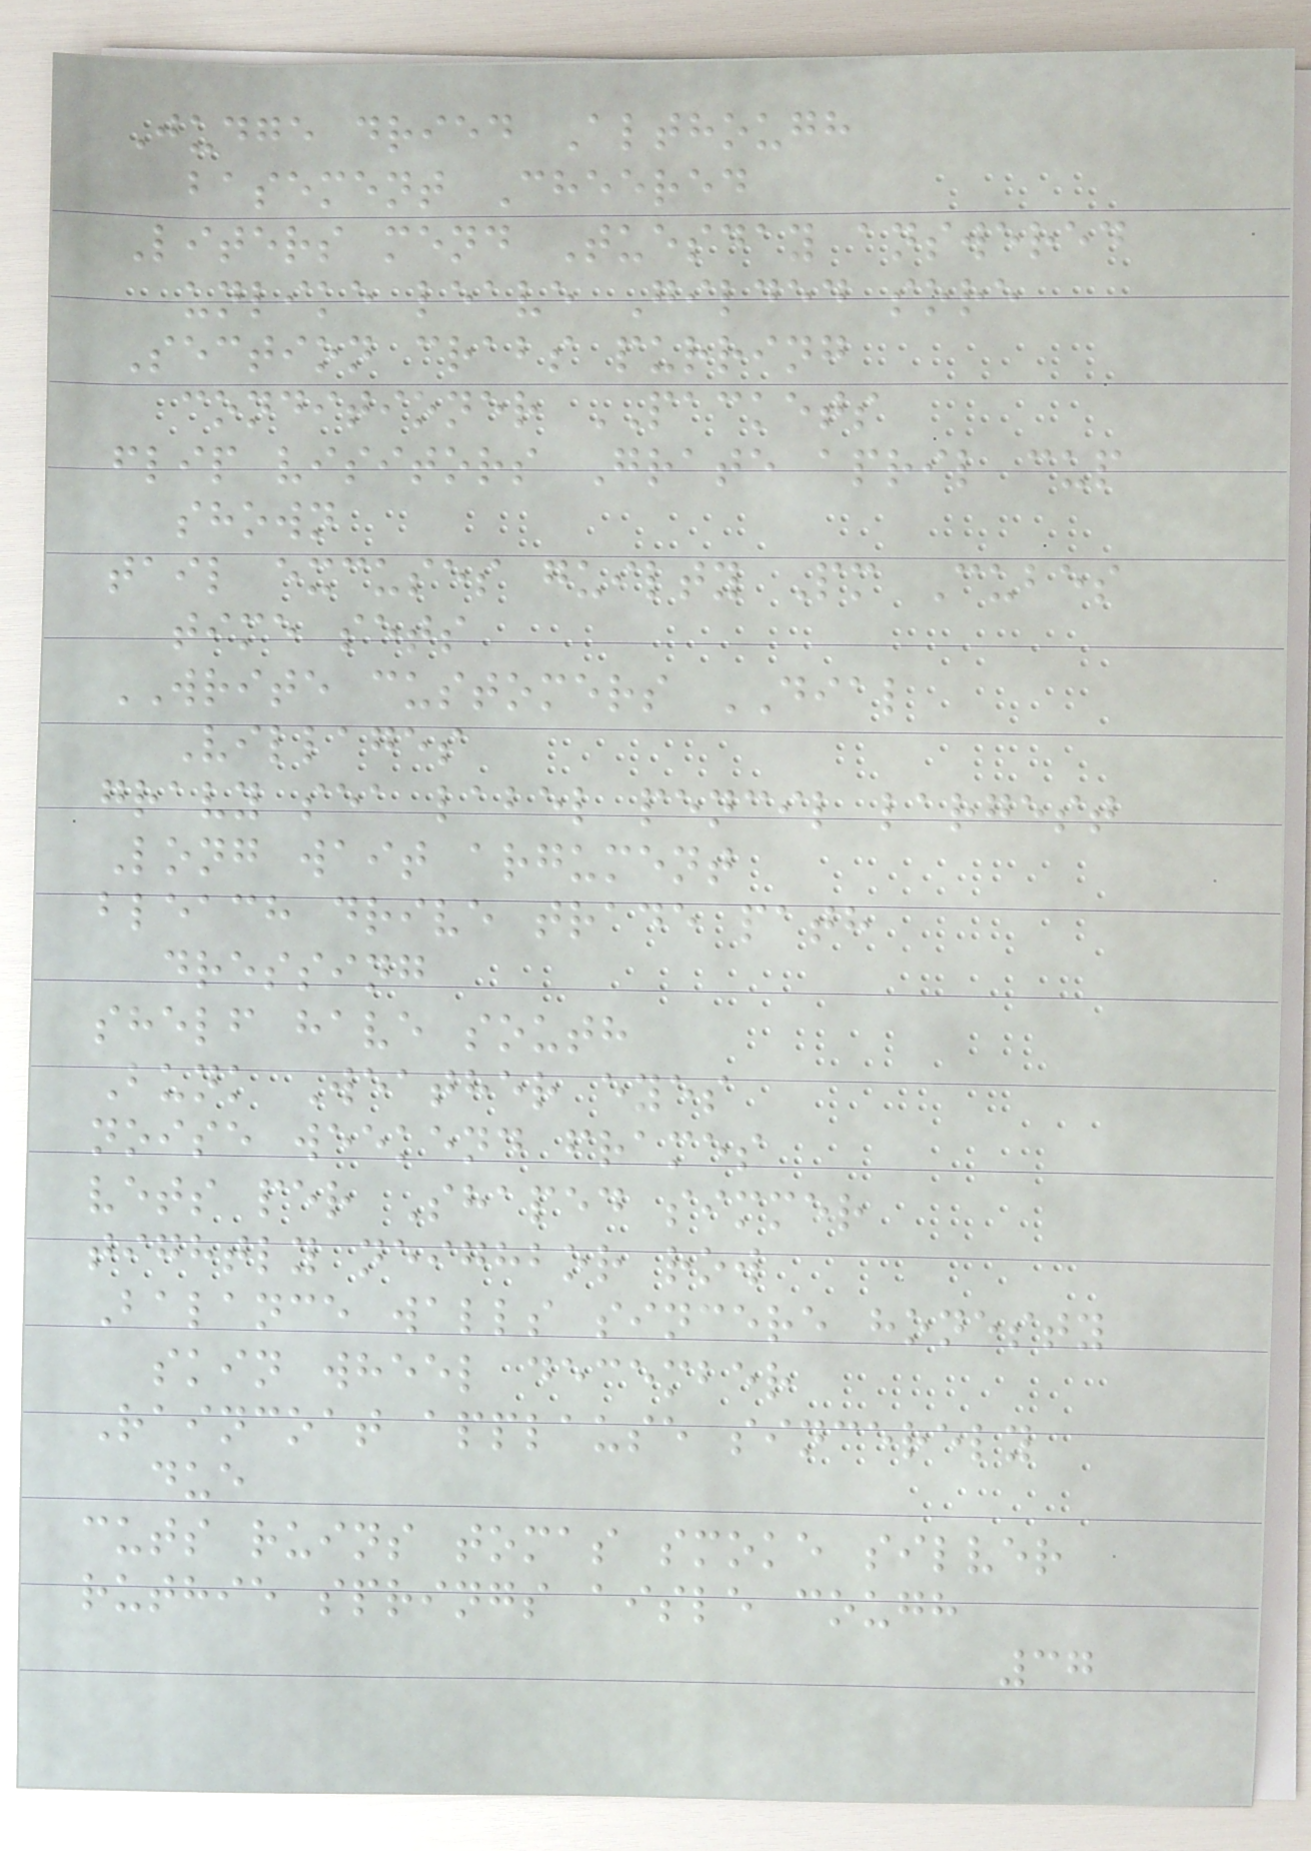Judge dried Although
basement Cheered
Liters mend Tuesday answered
unlike leave Gilded sore
Section crabs purring
conditioner PACKETS
flip visitors Grate april cup
shown
tail excuses guilty Pm Cubes
time sets
WRITE customers DIAL
Villages
gravy sea label pencil largest
Long wait argument
bleach drive trade path
dressing
shelf have south
Bunk Weather eyes
noise weekend frames
vets per Shaped simmer
tightly neighbor row
Balance walls sincere honesty
skin wheel december
Raincoat applause sincerely
due
cuts ruins tomas smoke silver
ruthie springs aisle cough
37
